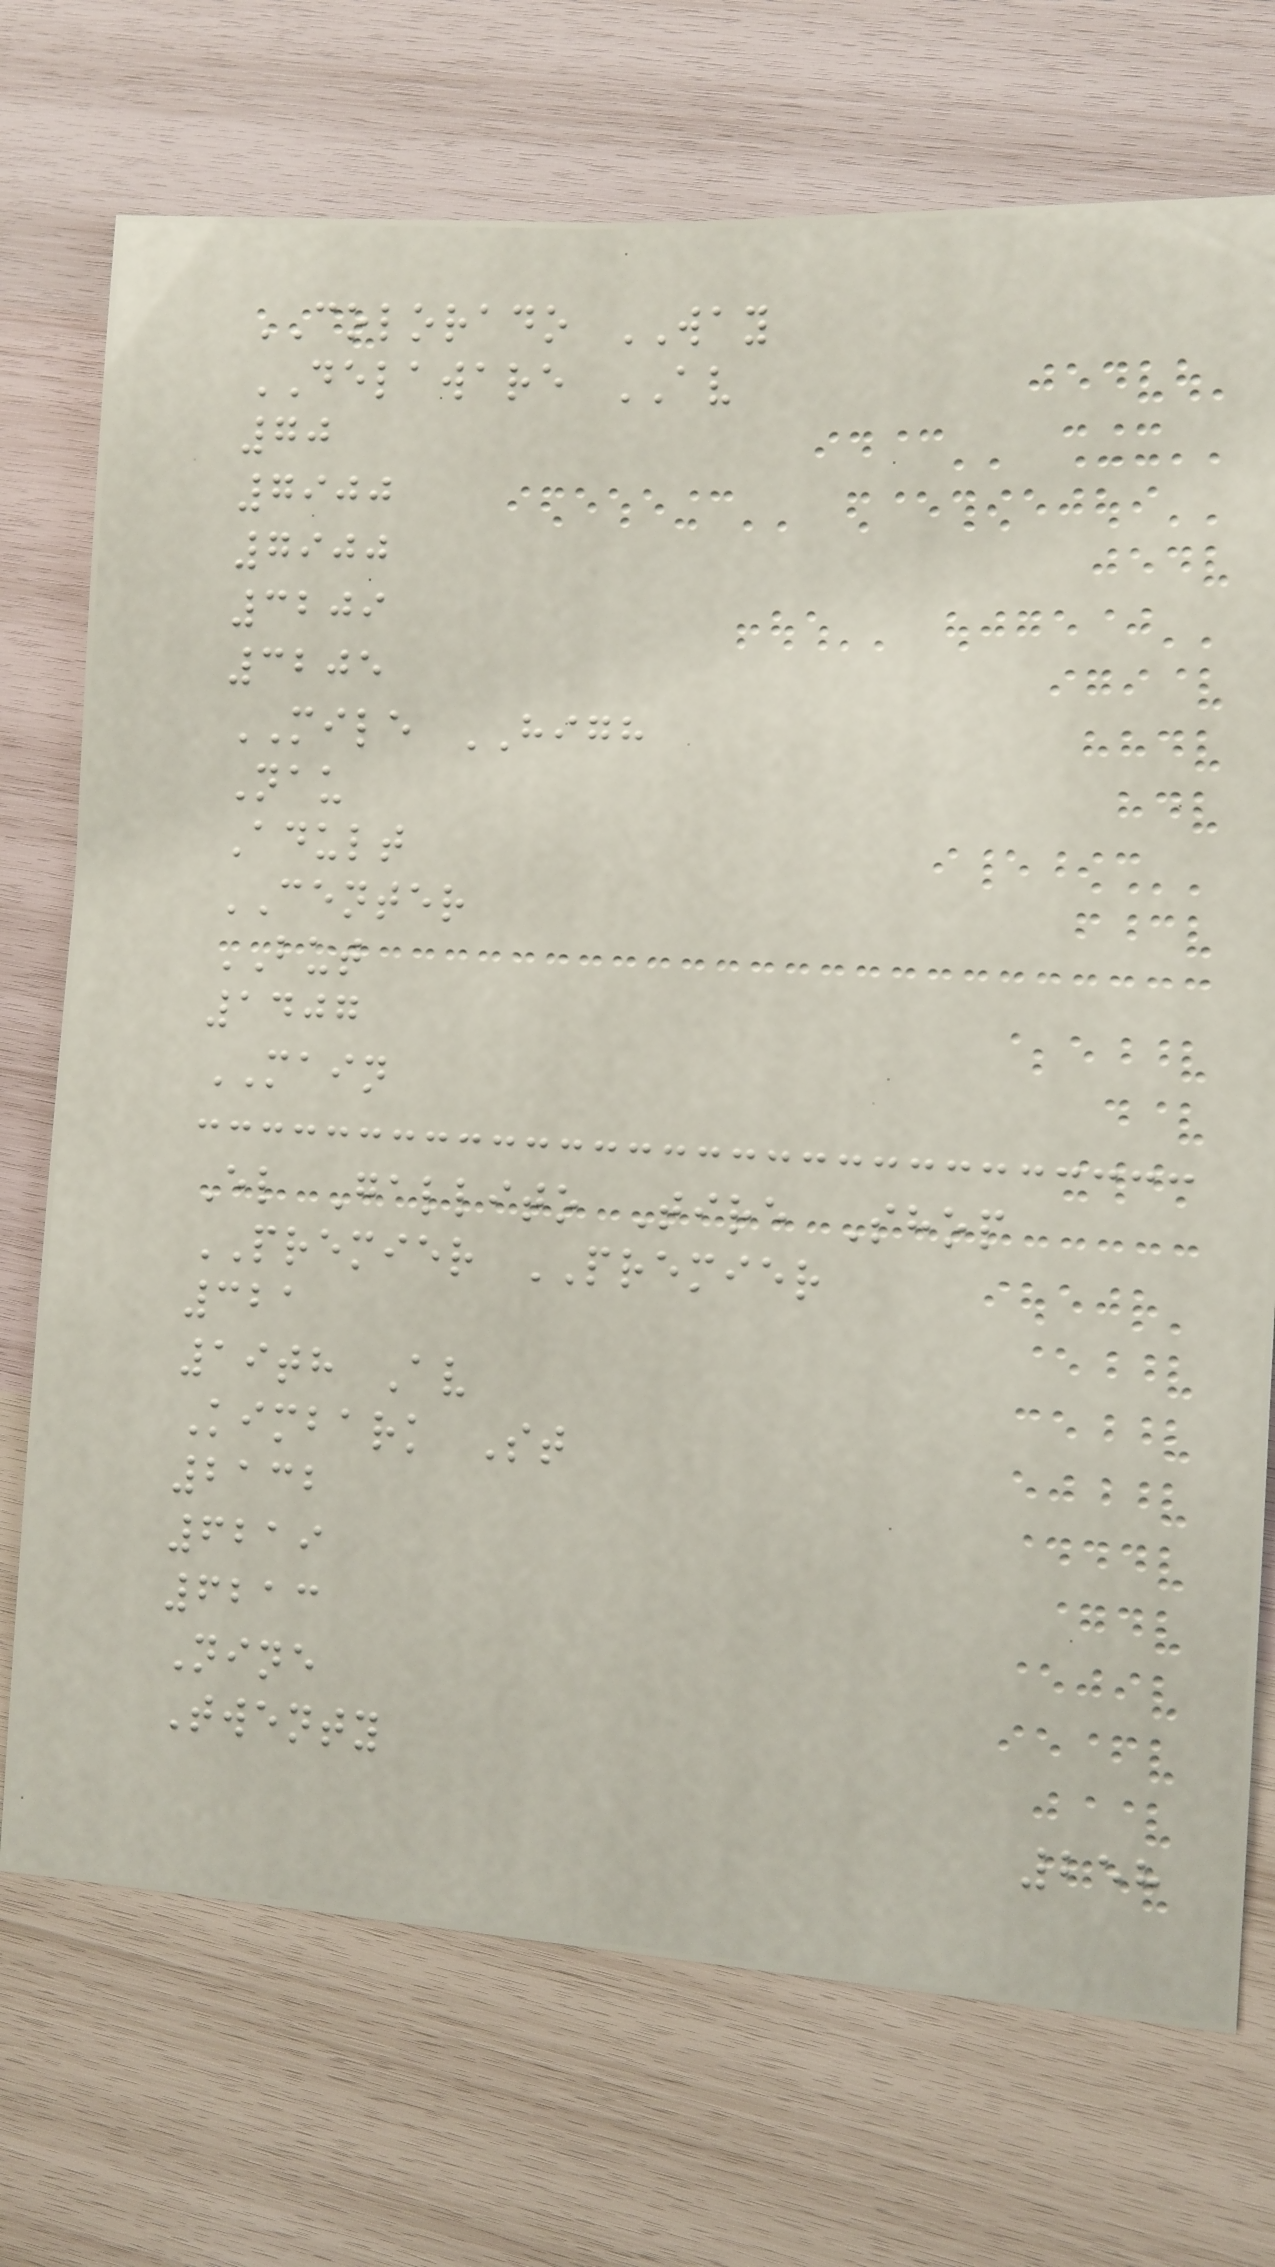COLORADO WAY
DELAWARE AV
70
7900
7900
3209
3205
MILE HIGH
Nau
Adult
CENTER
BUT
1407
MAIN
El Gallito Tire Shop
PREMIER PREMIER
321
19th Av
Kimbark St
2132
6219
6213
Nine
Twenty
258
